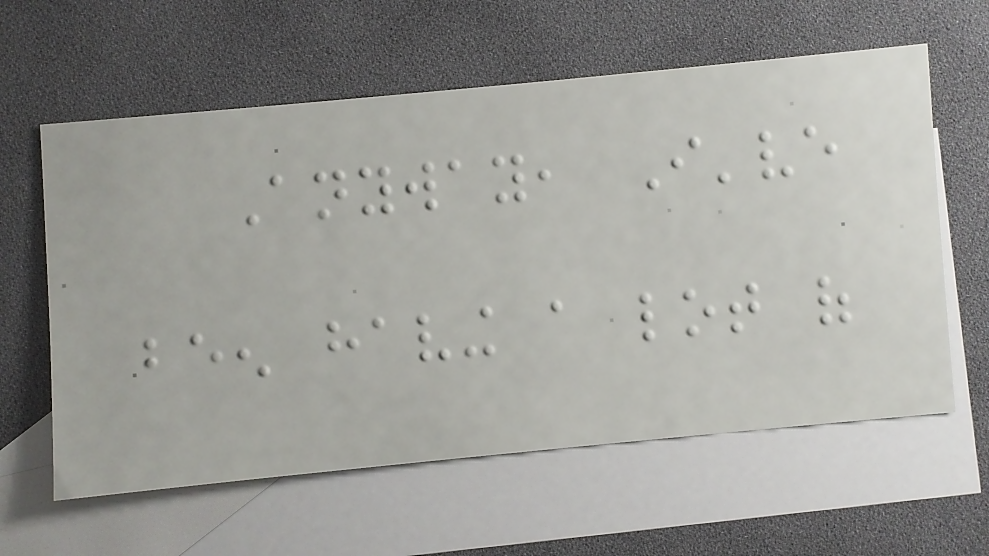Anyway, I've
been having a lot of
